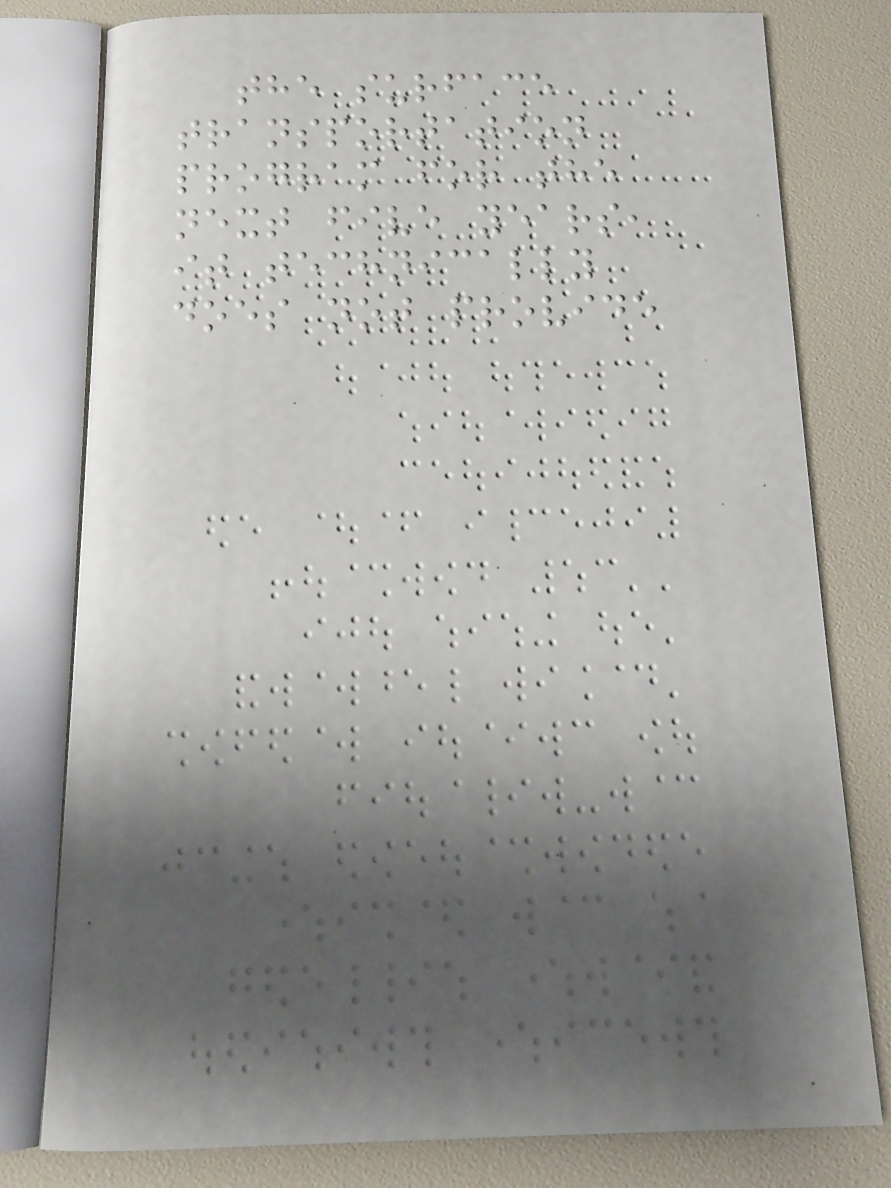the surface
transportation
program for the
next five years,
it technically
does not provide
